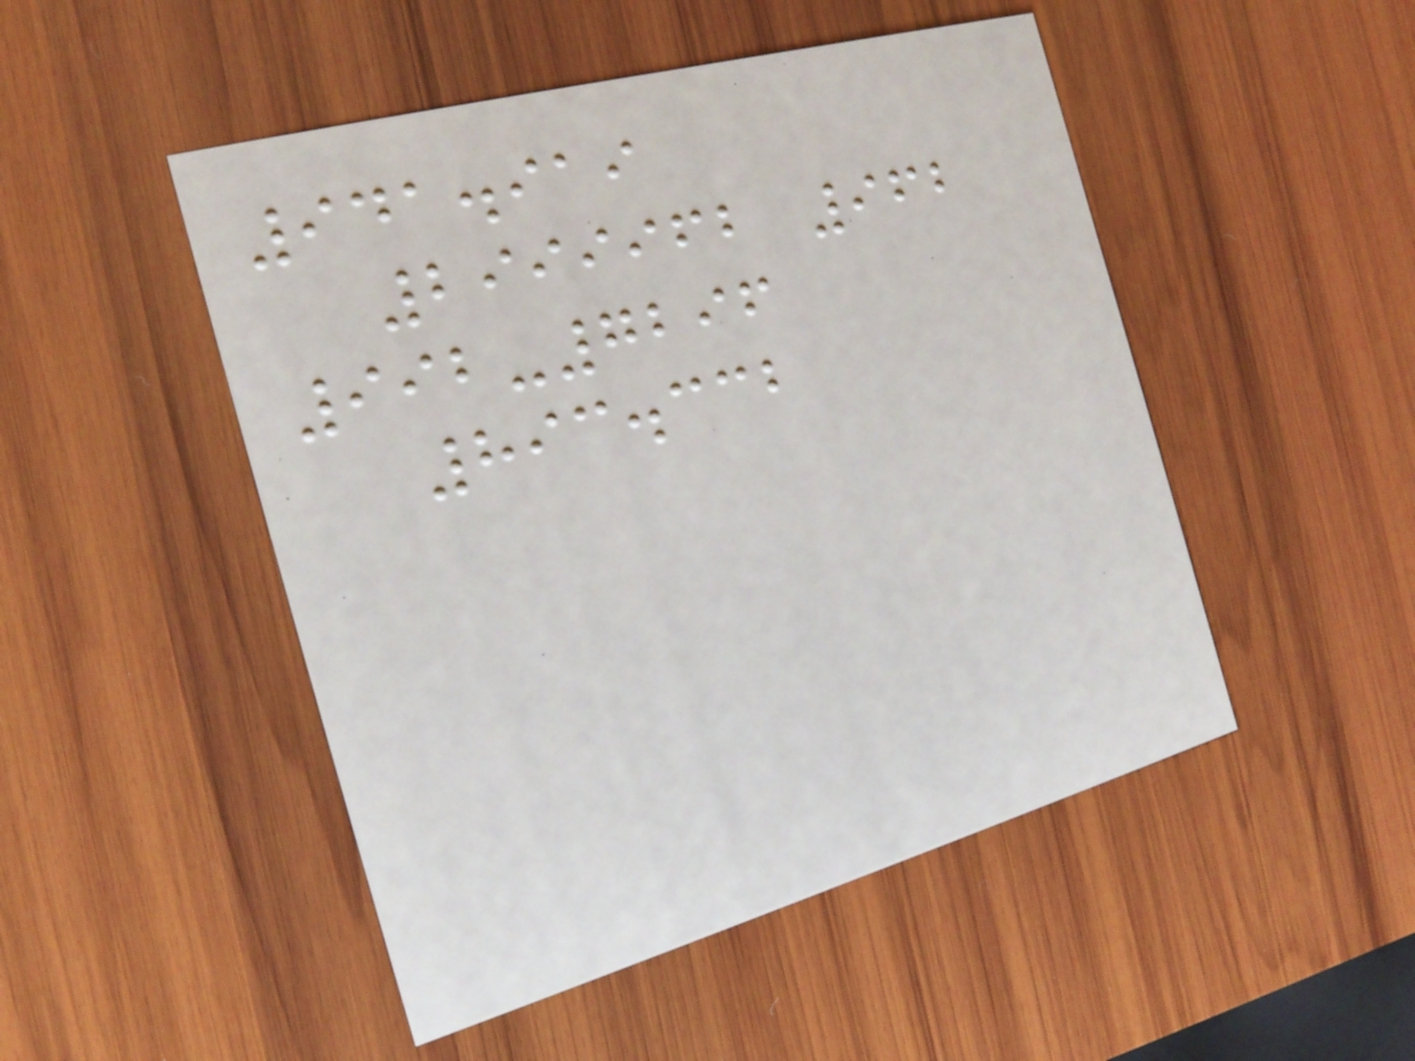941.919
2999962 962
992-7296
893.332
